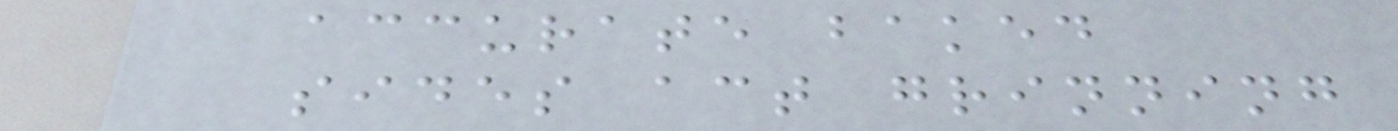accurate baked
sides act grinning
